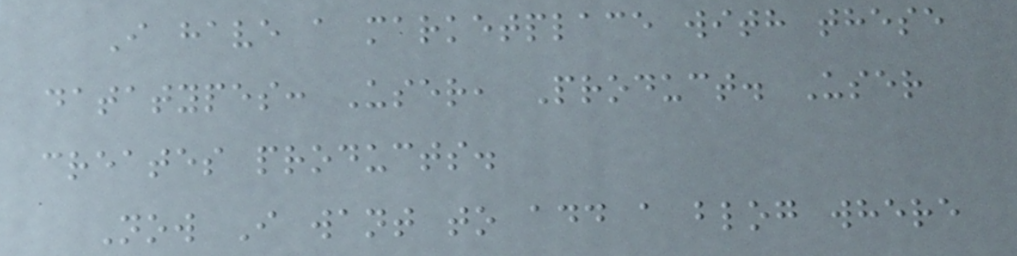I have a marketplace with these
datatypes: User, Product. User
creates products.
Now I want to add a blog where
